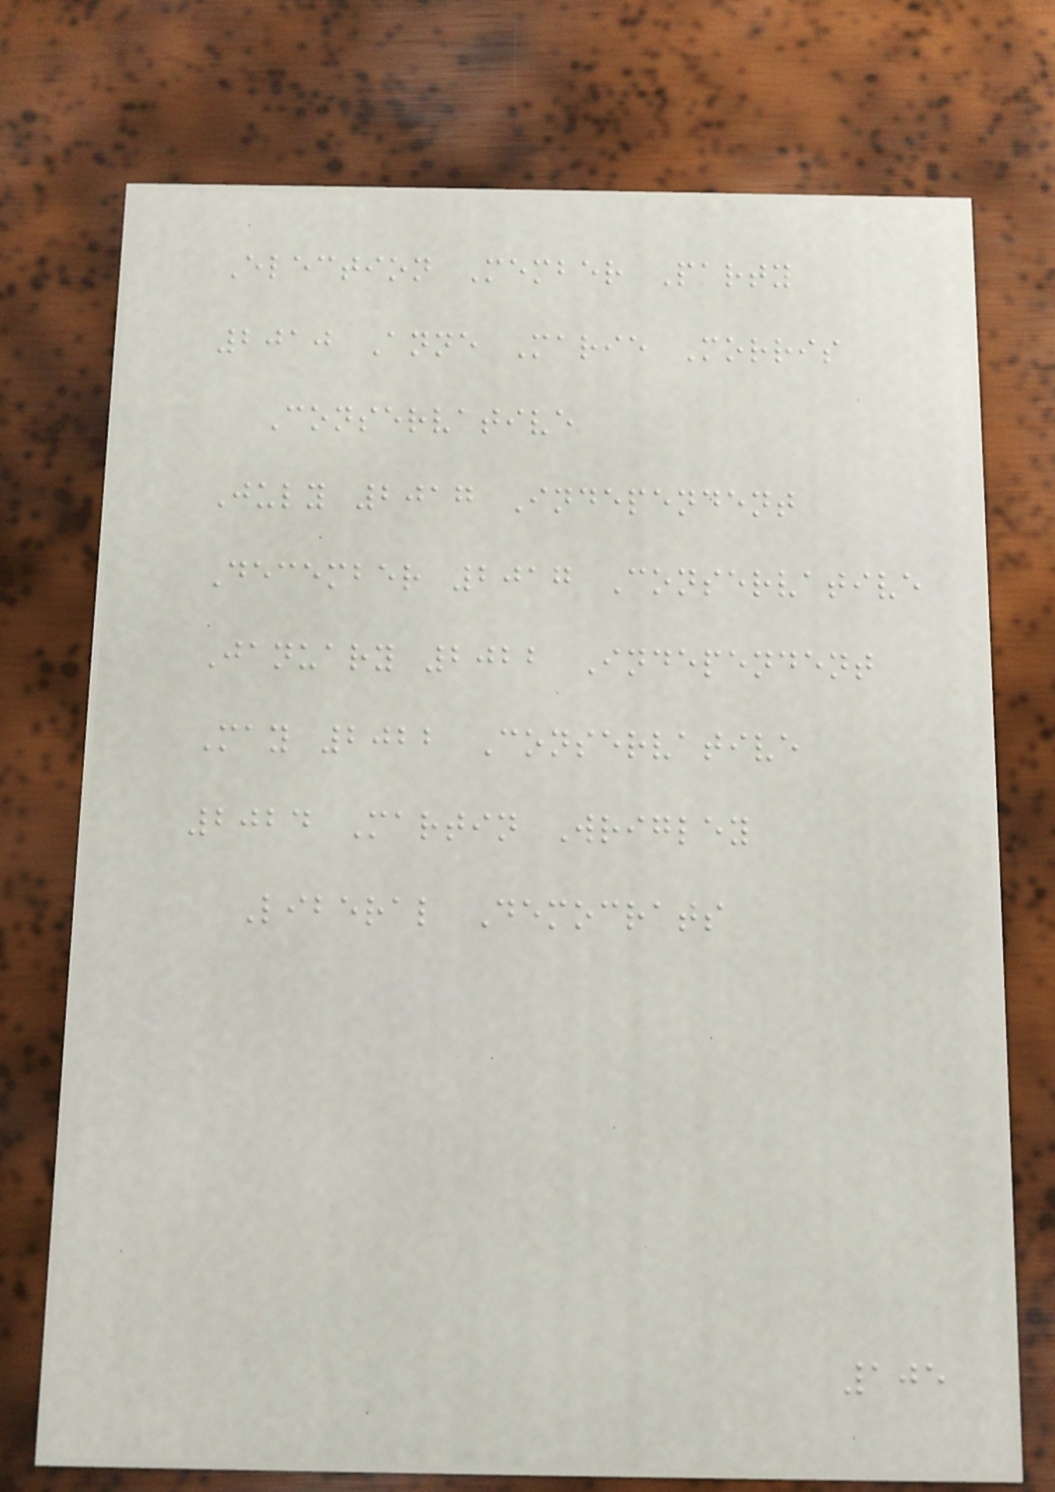Election Member Party
2010 Anne Marie Morris
Conservative
July 2017 Independent
December 2017 Conservative
January 2022 Independent
May 2022 Conservative
2024 Martin Wrigley
Liberal Democrats
105
